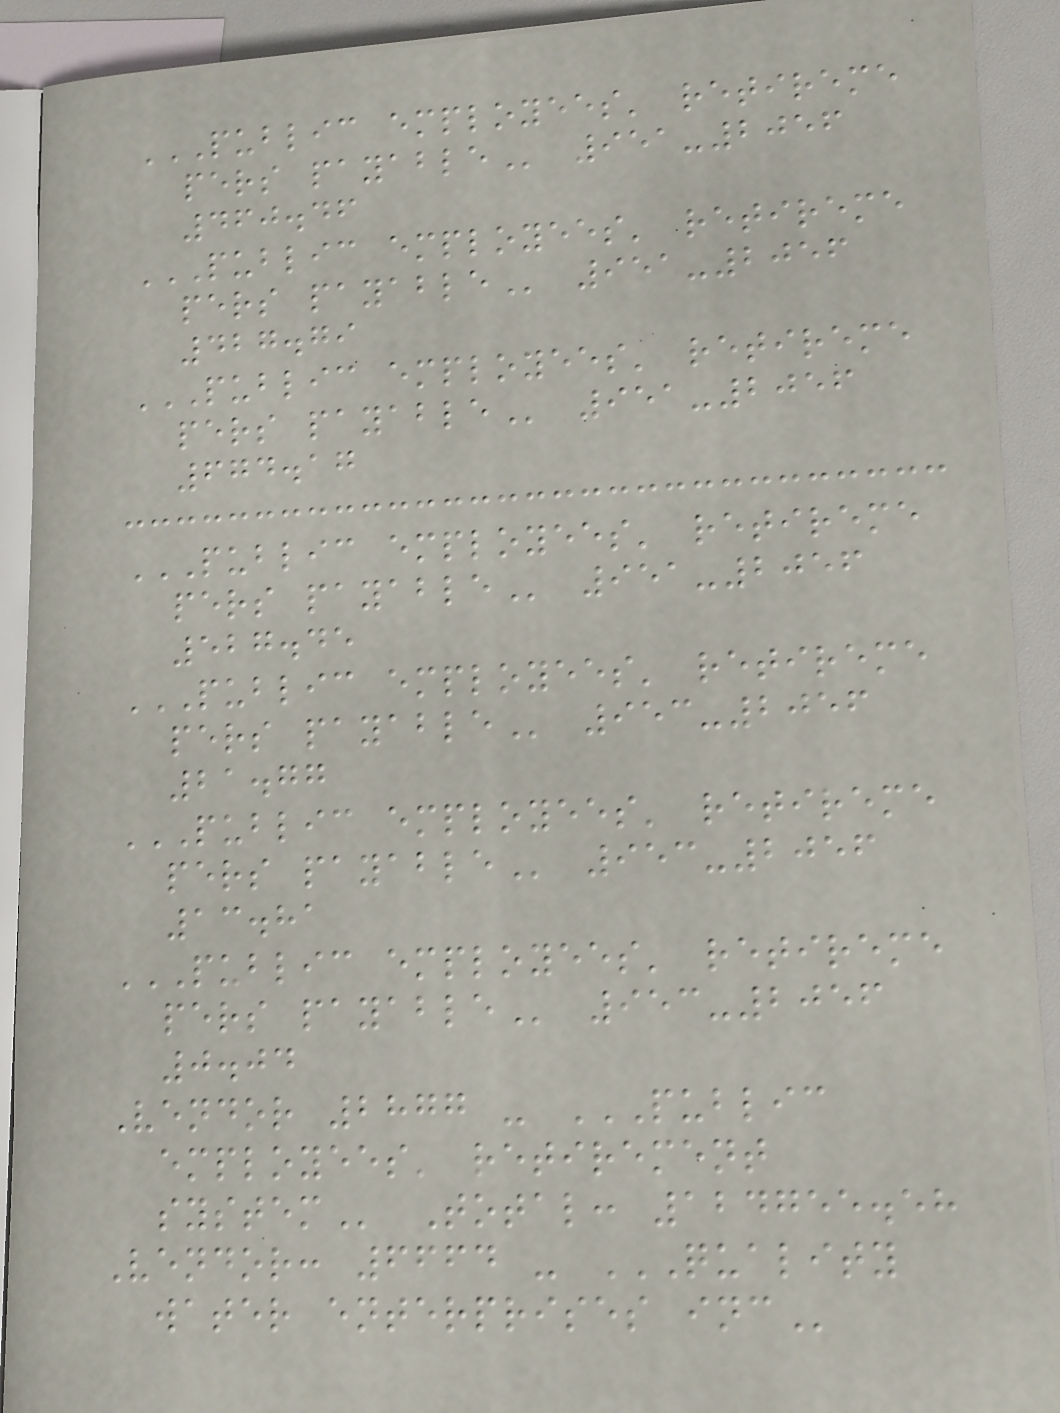PUBLIC EMPLOYEES' RETIREME
PERS PAYABLE 951-2056
460.46
PUBLIC EMPLOYEES' RETIREME
PERS PAYABLE 951-2056
427.79
PUBLIC EMPLOYEES' RETIREME
PERS PAYABLE 951-2056
674.17
PUBLIC EMPLOYEES' RETIREME
PERS PAYABLE 951-2056
527.45
PUBLIC EMPLOYEES' RETIREME
PERS PAYABLE 953-2056
21.77
PUBLIC EMPLOYEES' RETIREME
PERS PAYABLE 953-2056
13.81
PUBLIC EMPLOYEES' RETIREME
PERS PAYABLE 953-2056
0.04
Vendor 2877 - PUBLIC
EMPLOYEES' RETIREMENT
SYSTEM Total: 124755.58
Vendor: 6664 - QUALITY
WATER ENTERPRISES INC
